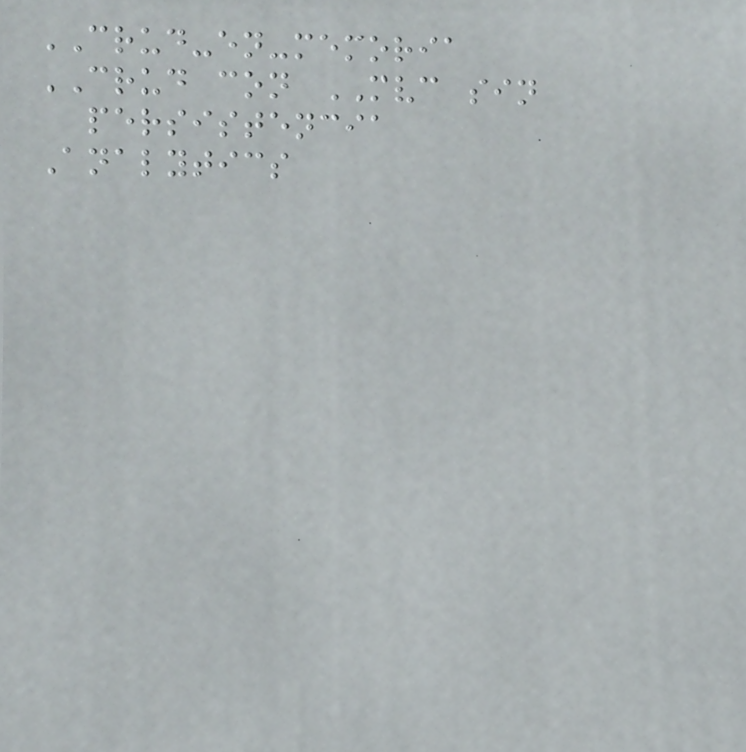CRUD-en-memoria
CRUD con MVC sin
persistencia
Analytics
